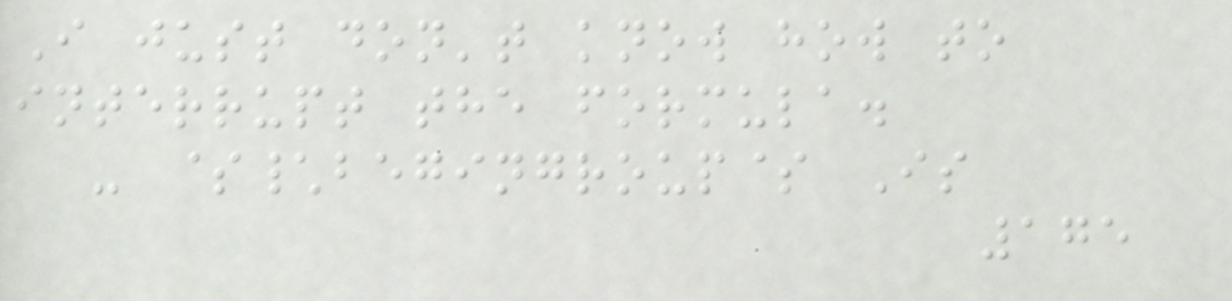I just don't know how to
interrupt the formula.
- $\begingroup$ Is
175
